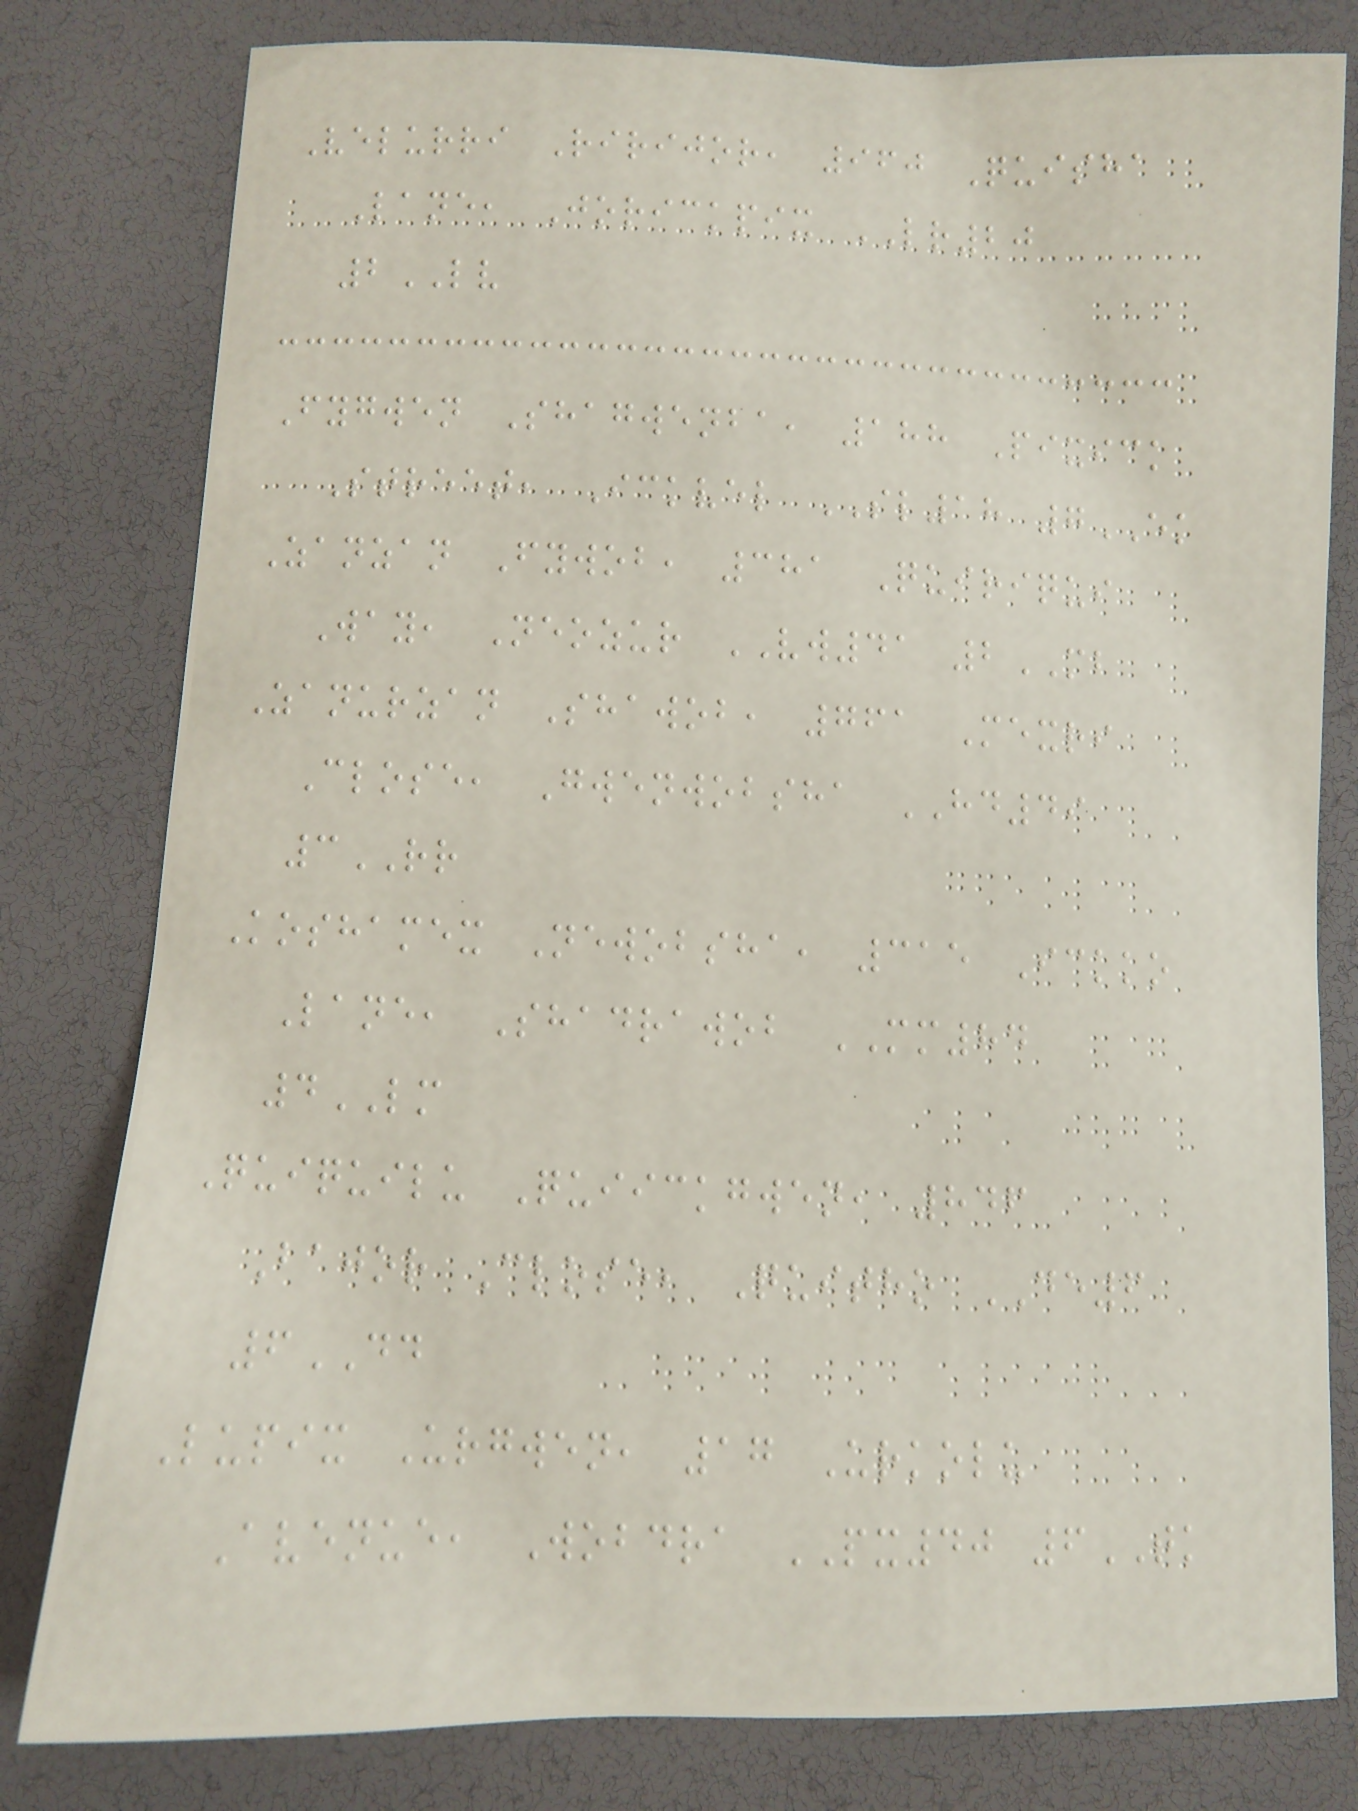Velurri Ririjor, 960 Quisha
Lane, Jorickpix LR20
2LV
Fygwen Shagwenba, 188 Pixick
Street, Ickvel SL18 7EK
Zanzan Fywob, 381 Quiriqui
Way, Neozur VW41 2MB
Zanurzan Shawob, 761 Mexri
Close, Gwenwobsha HD49
3RR
Koshamex Newobsha, 315 Ickko
Lane, Shadrawob MM84
4LM
Quiquilu Quiickgwen, 846
Bajor Close, Quitho DE6
6DD
Lupix Urgwen, 17 Urkolu
Avenue, Wobdra PX40 6TK
